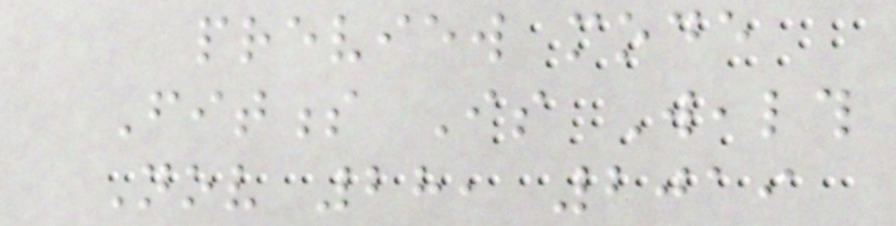preview mode
Fitness Is Wealth
Nov 28, 2019
